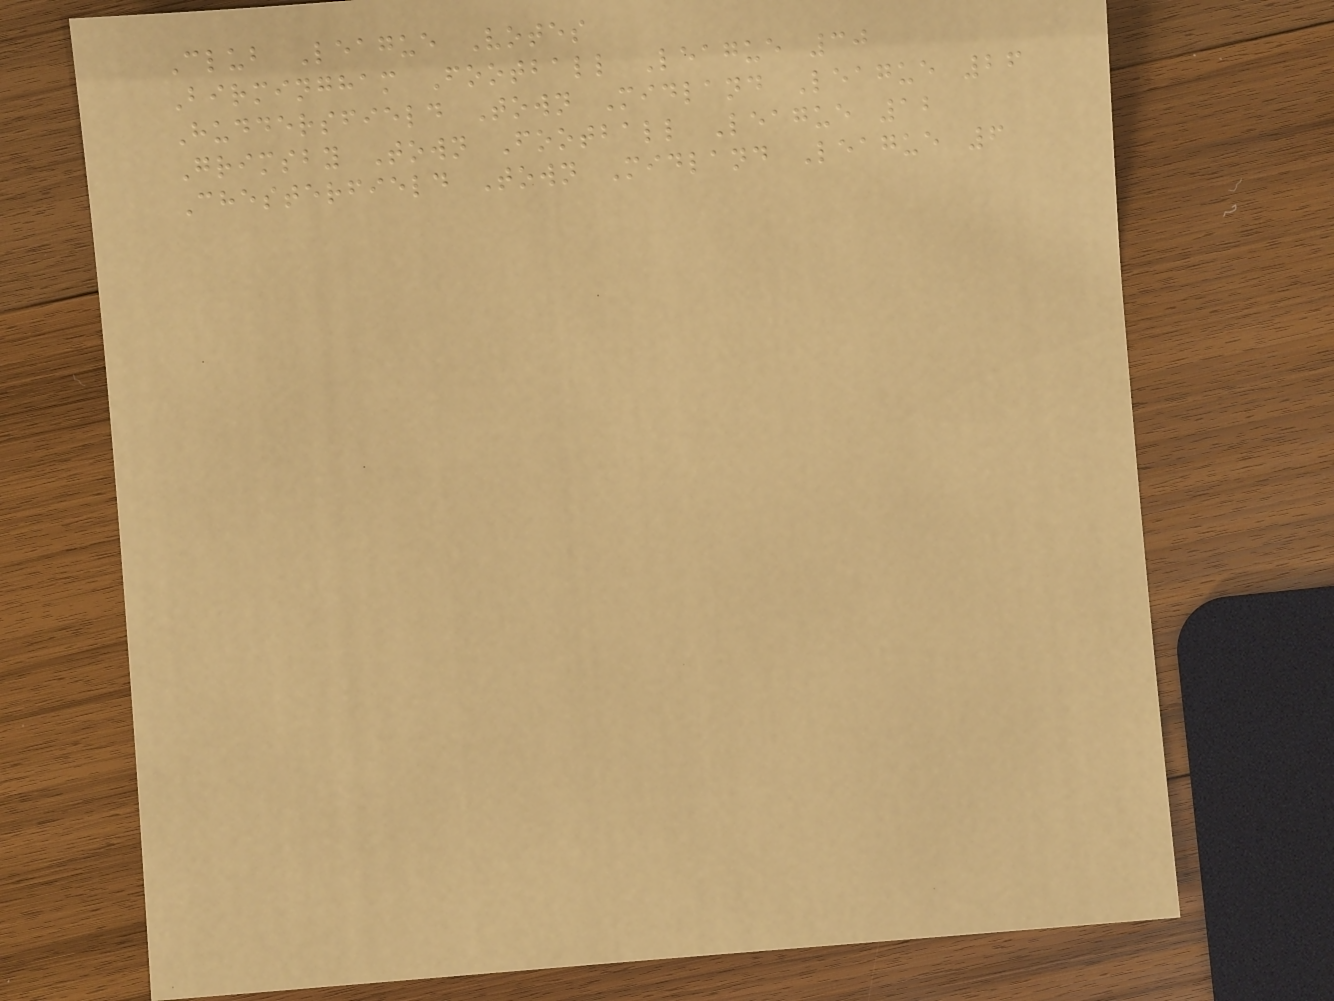Club League Votes
Birmingham Football League 30
Huddersfield Town Midland League 26
Grimsby Town Football League 12
Chesterfield Town Midland League 6
